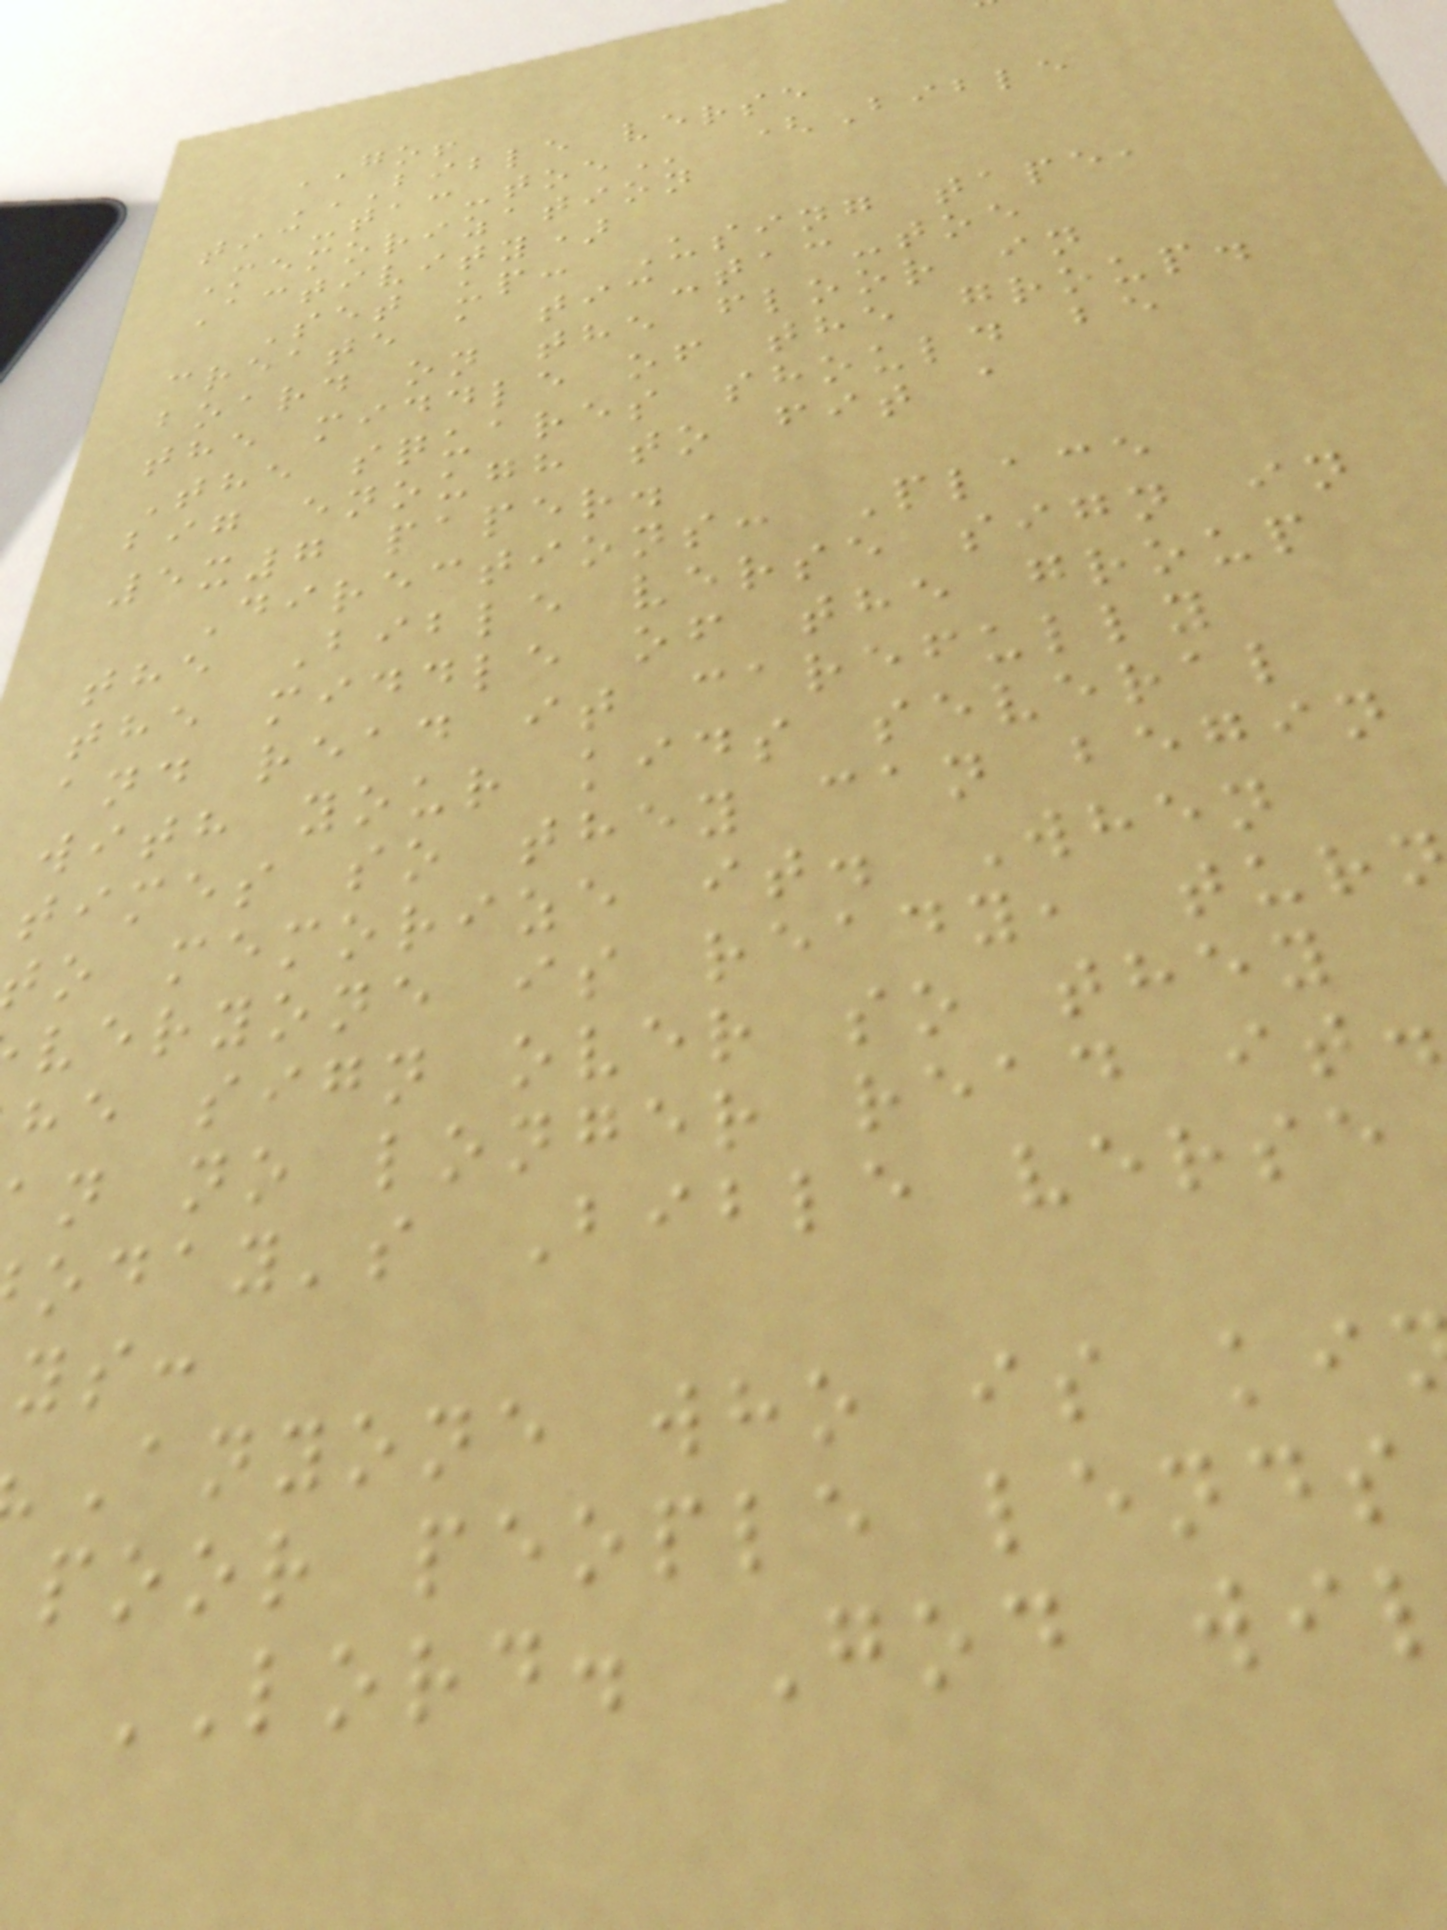GO!
BIBLE VERSE
(Bible
Memorization
Activity)
Set up: Using tape,
create a tic-tac-toe
board on the floor in
the middle of the group.
The squares should be
big enough to fit a
5x7 paper.
Directions: Place
the Bible verse sign in
the middle of the group
and read it carefully
with your kids several
times so they can begin
o memorize it. When
veryone is ready, tur
he sign over so they
n no longer read it.
oday's Bible verse
Anyone who is ki
poor people lends
LORD. God wi
